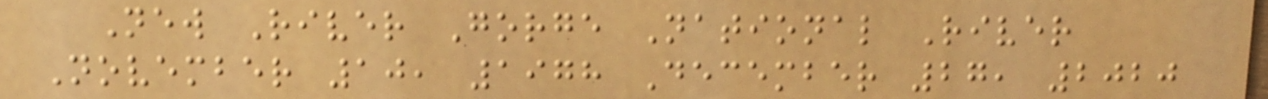New River Gorge National River
November 10, 1978 December 27, 2020
